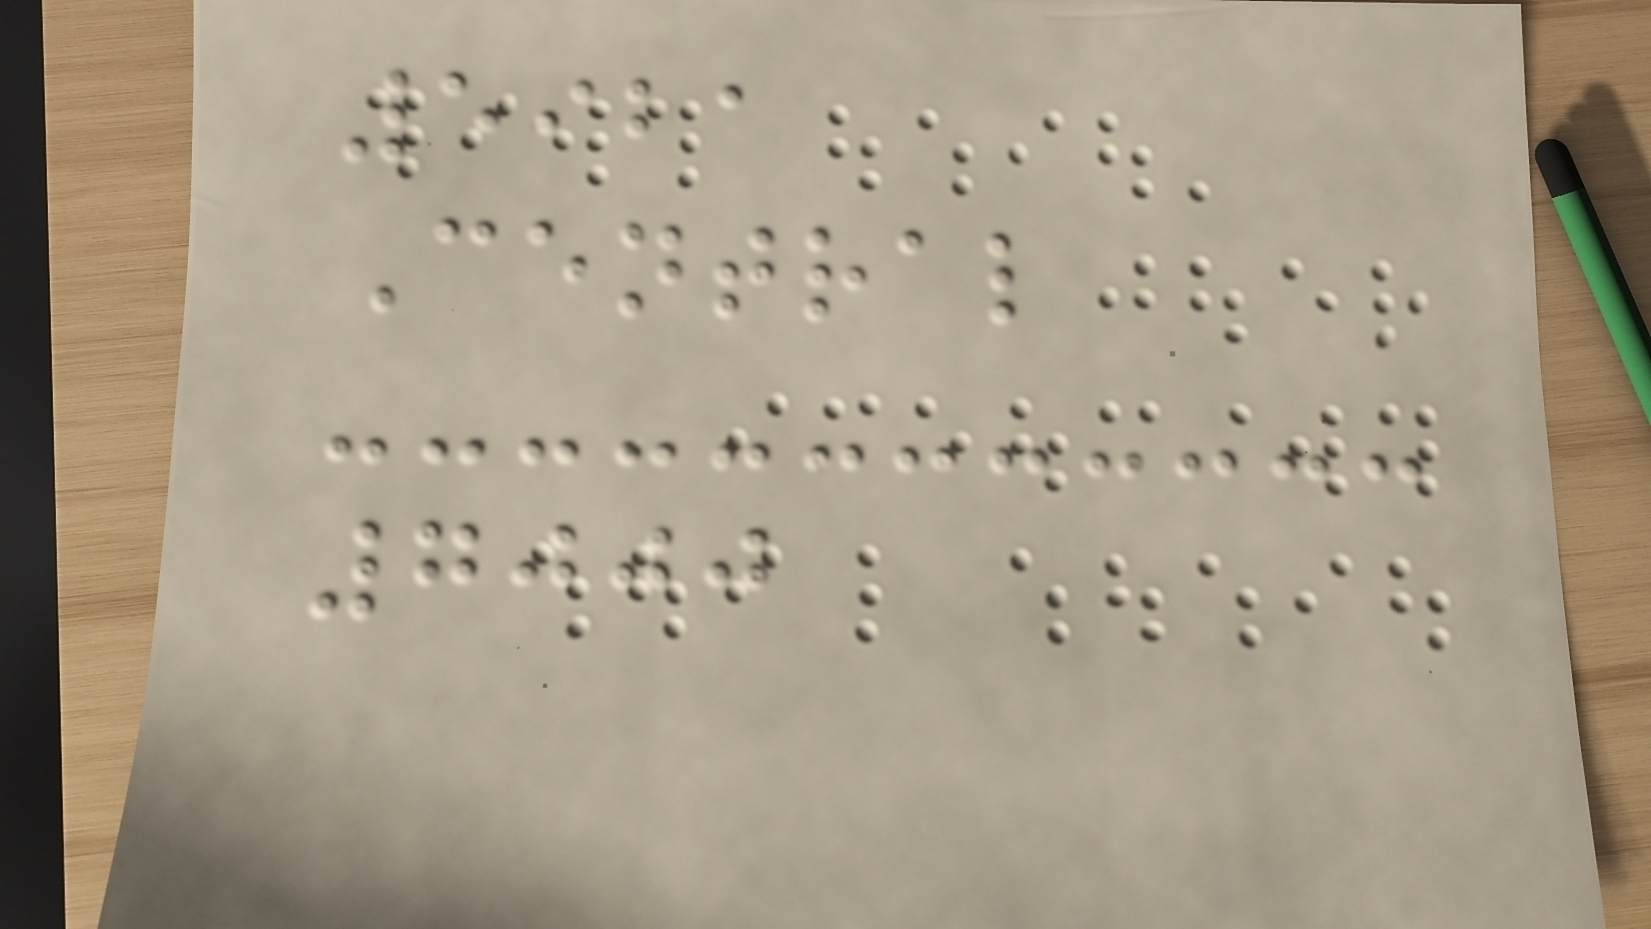5921
Central
7000
